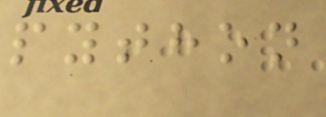python
